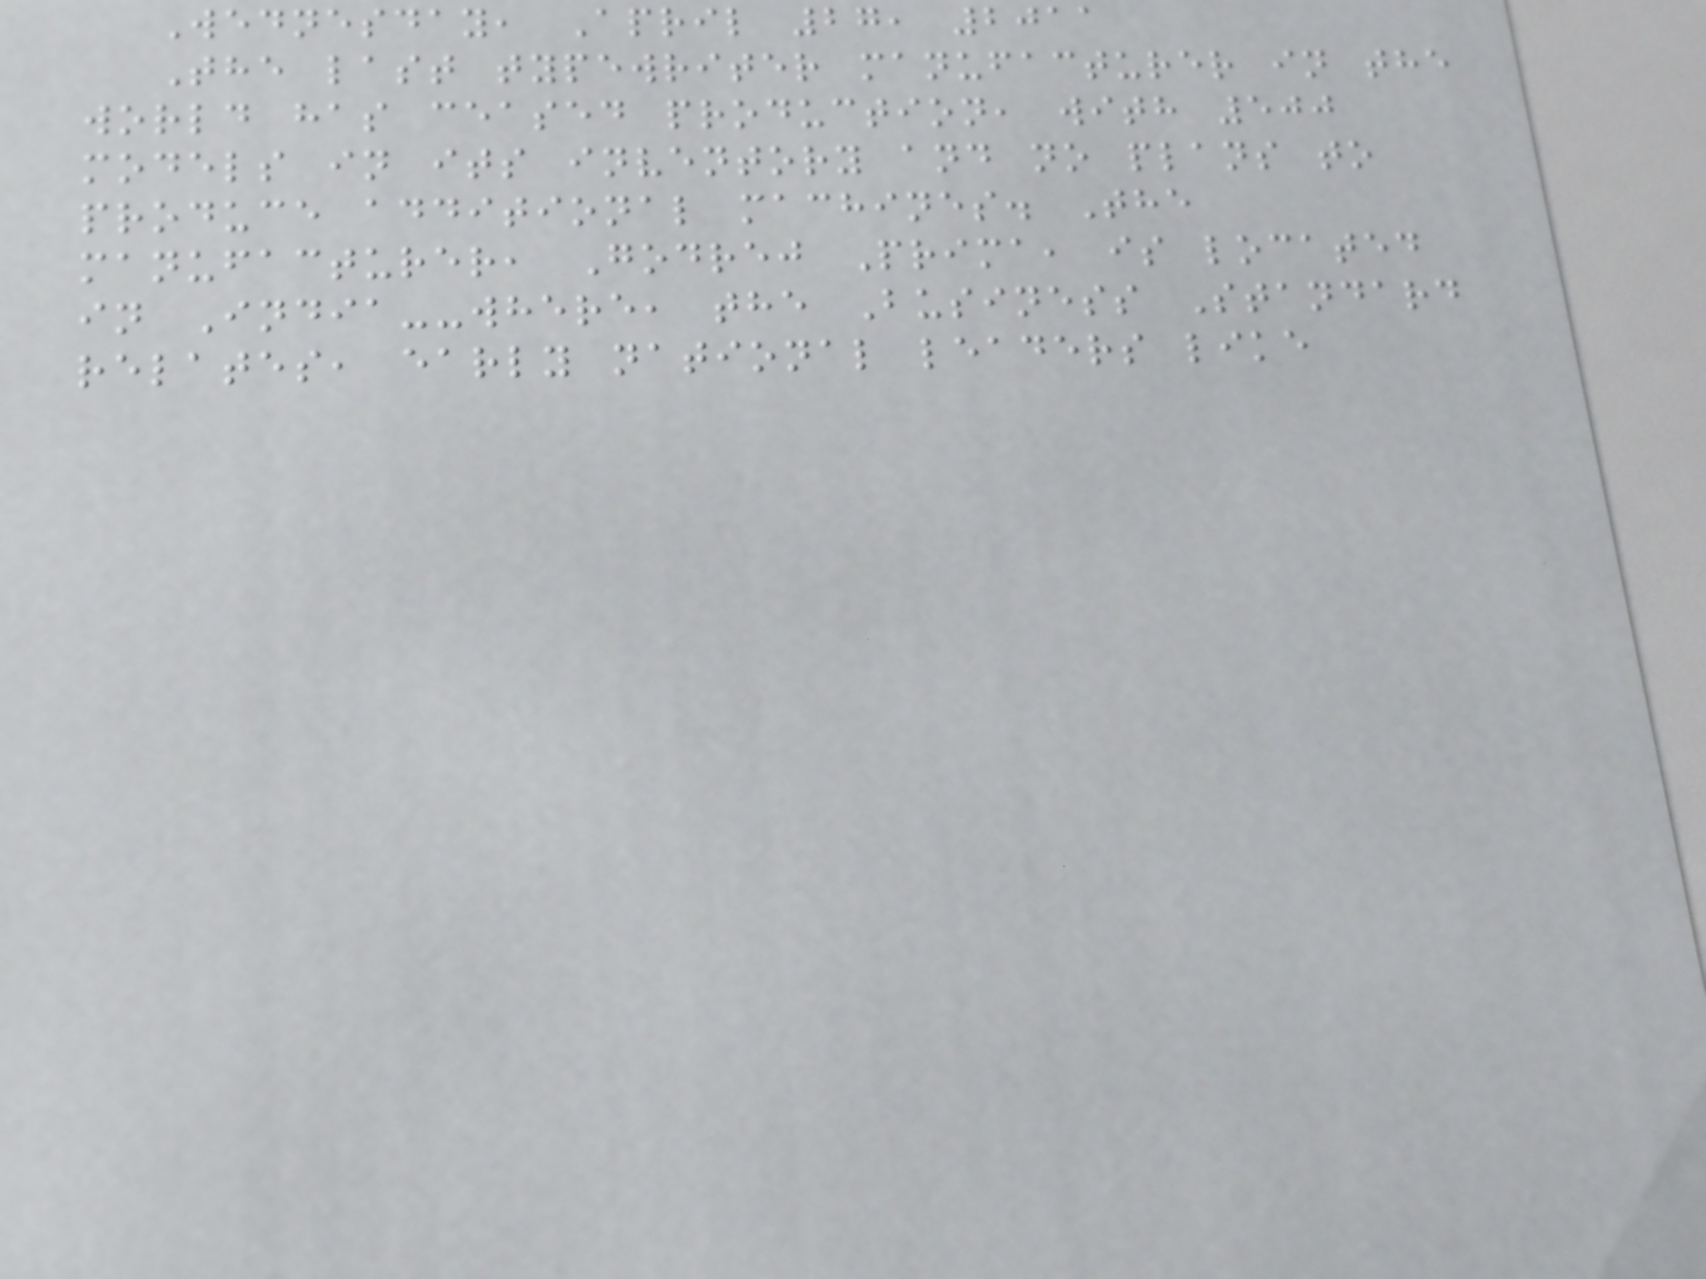Wednesday, April 27, 2011
The last typewriter manufacturer in the
world has ceased production, with 500
models in its inventory and no plans to
produce additional machines. The
manufacturer, Godrej Prima, is located
in India--where, the Business Standard
relates, early national leaders like
